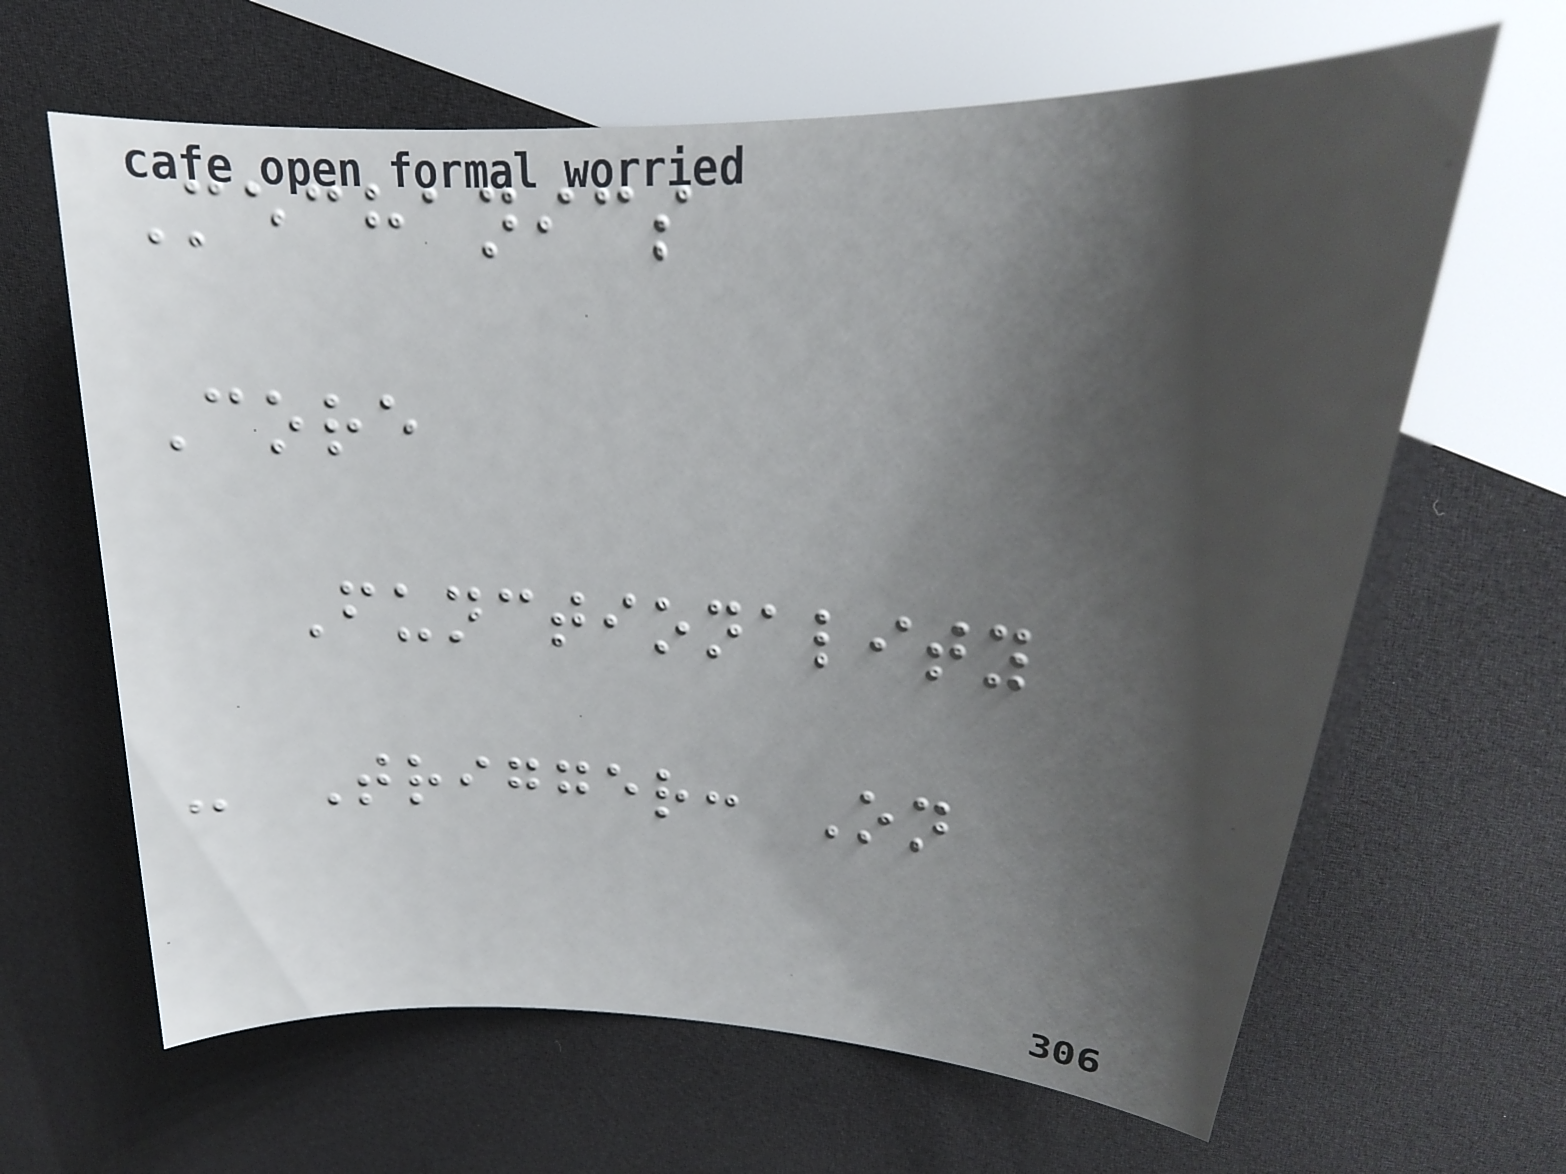Mechanics
Core
Functionality
- Trigger: On
